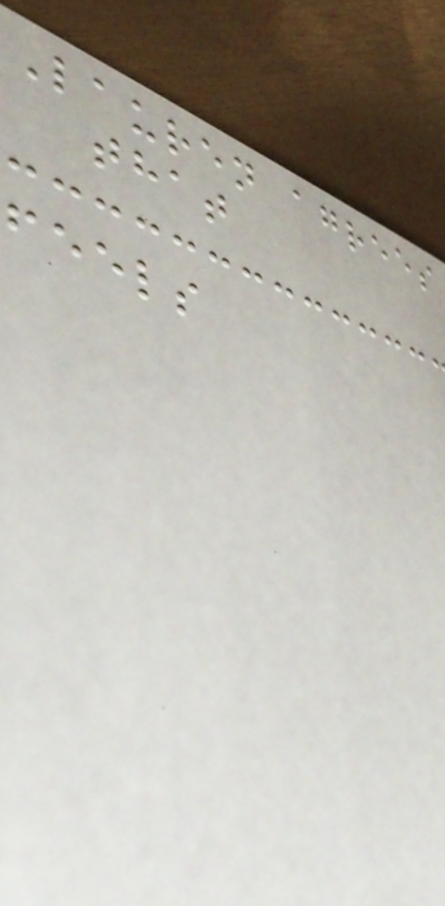Lauren agrees
that
feels
